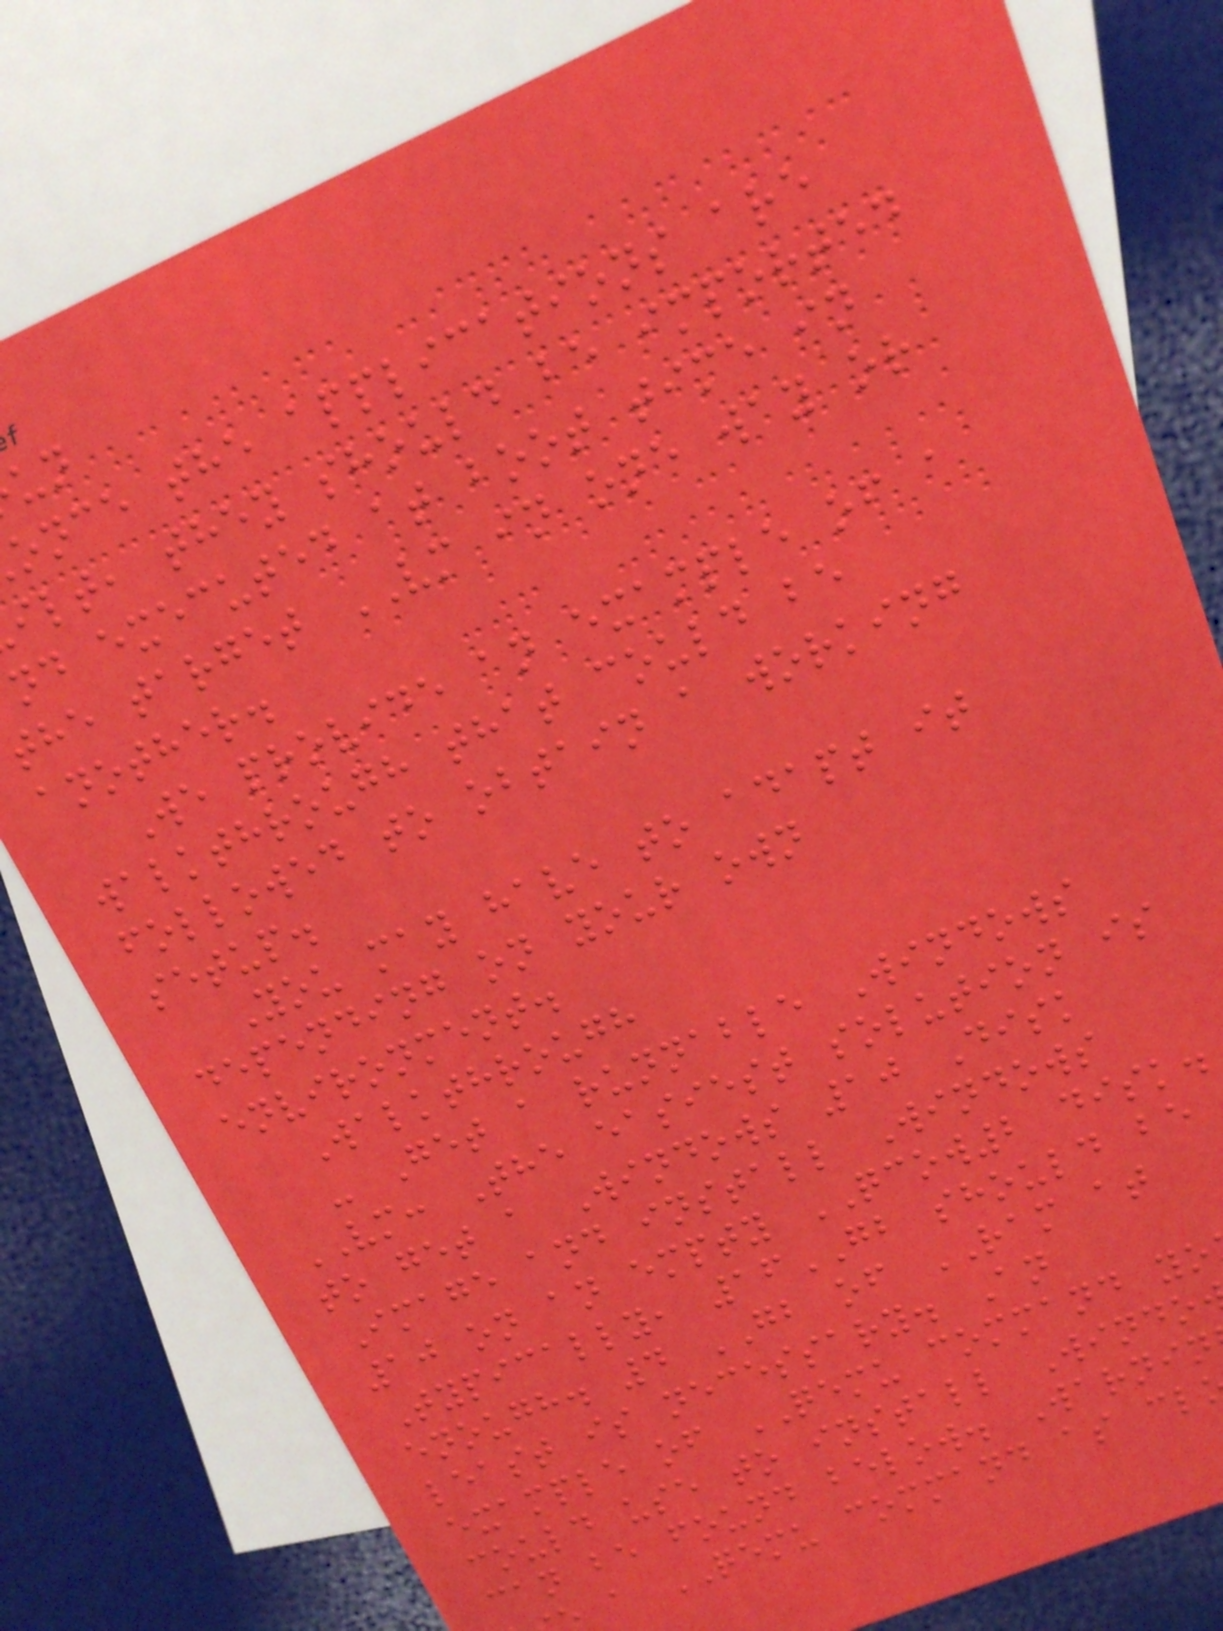once the applications are
ilt, they should be imported
nd executed at boot time in
the target VM in one way or
another.
We provide an example of a
walkthrough that could be
followed to obtain a working
setup.
You may have to adapt it
depending on your own
environment.
Walkthrough
- Get a runnable Windows
VM: The easiest solution is
to get a Windows 10 Disk
Image and install Windows
10 on an empty QCOW2 disk.
Typically, 16GB should be
enough. 4 GB of RAM at
least is necessary. An
example of QEMU command yo
could use to install Windo
can be found below. Warnin
a QEMU command as cl
